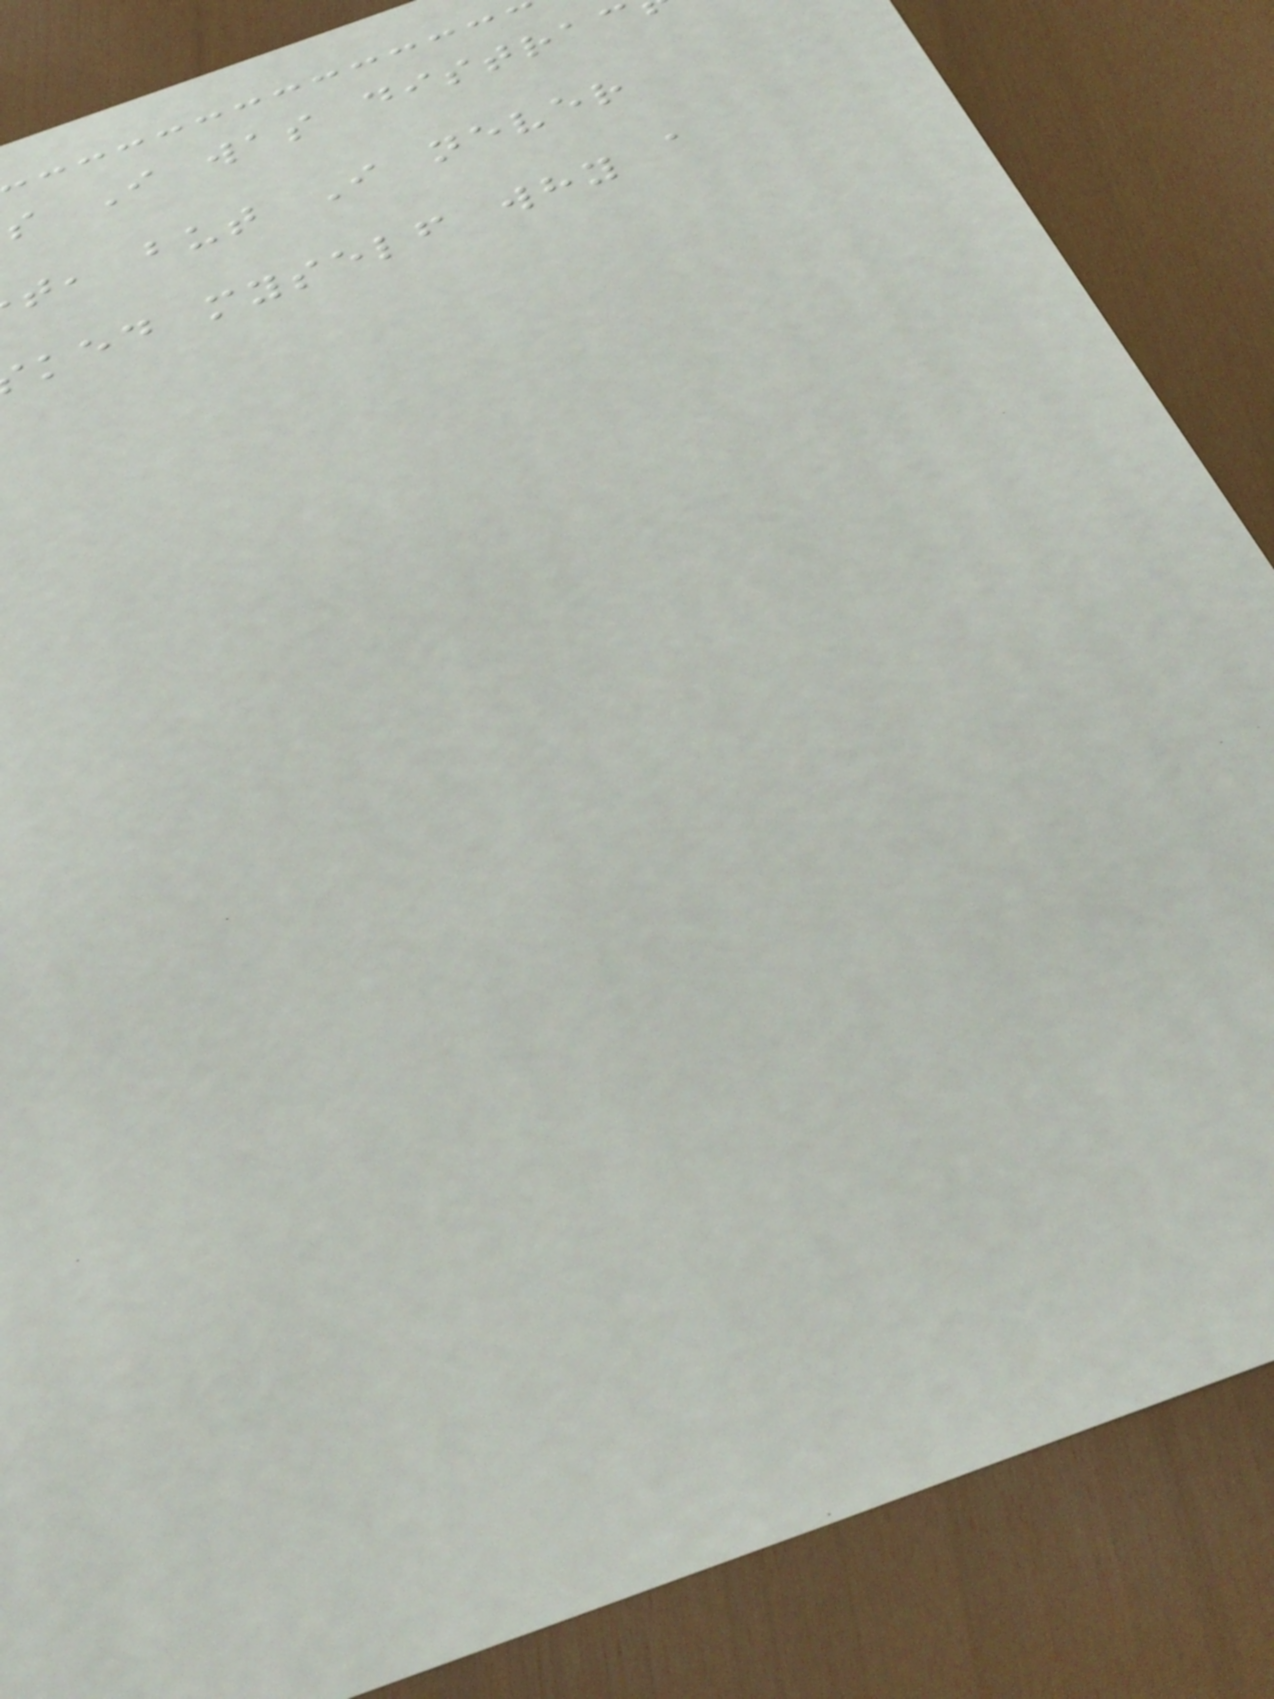s I was distra
t, but I never
ked myself why a
